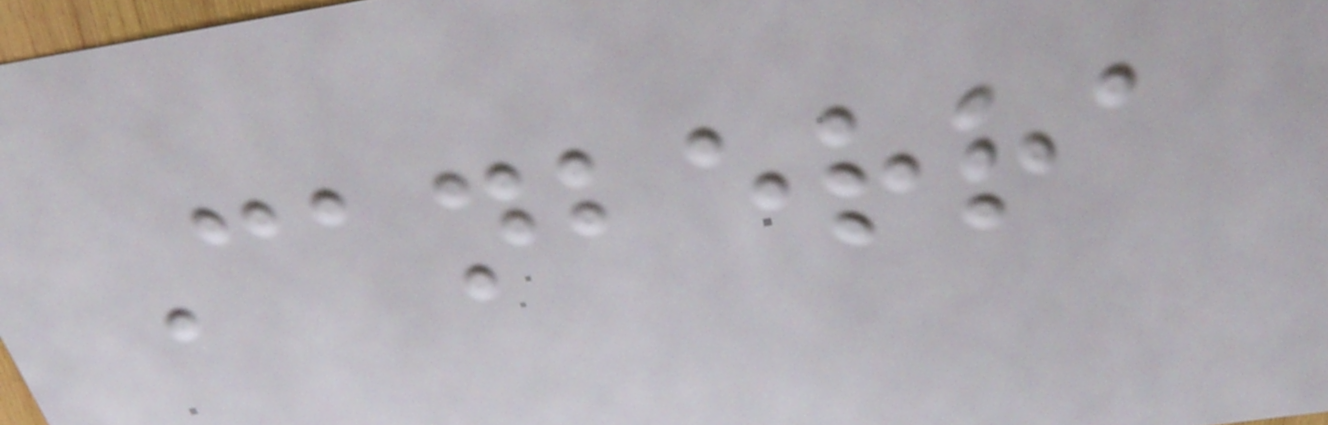Canberra
